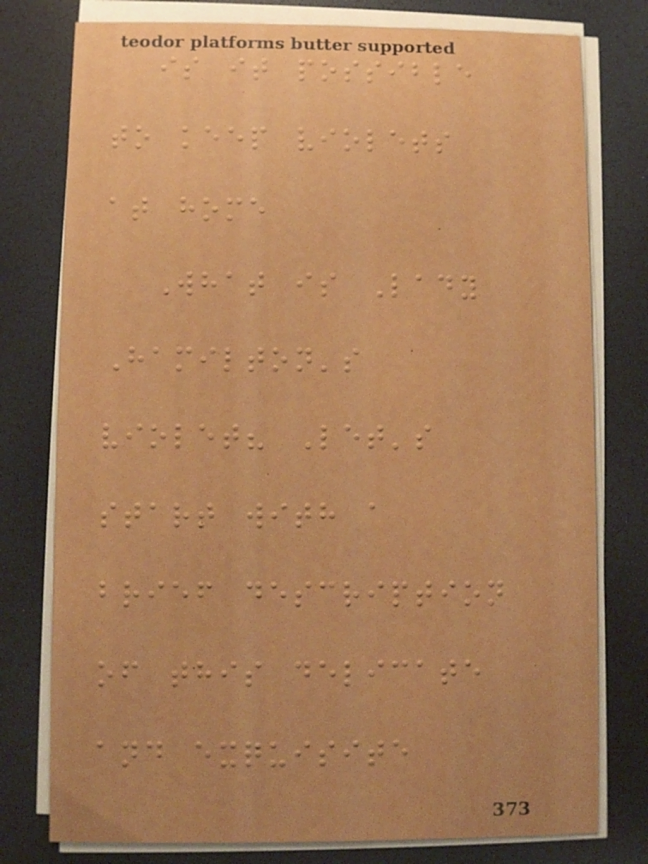is it possible
to keep violets
at home
What is Lady
Hamilton's
violet? Let's
start with a
brief description
of this delicate
and exquisite
